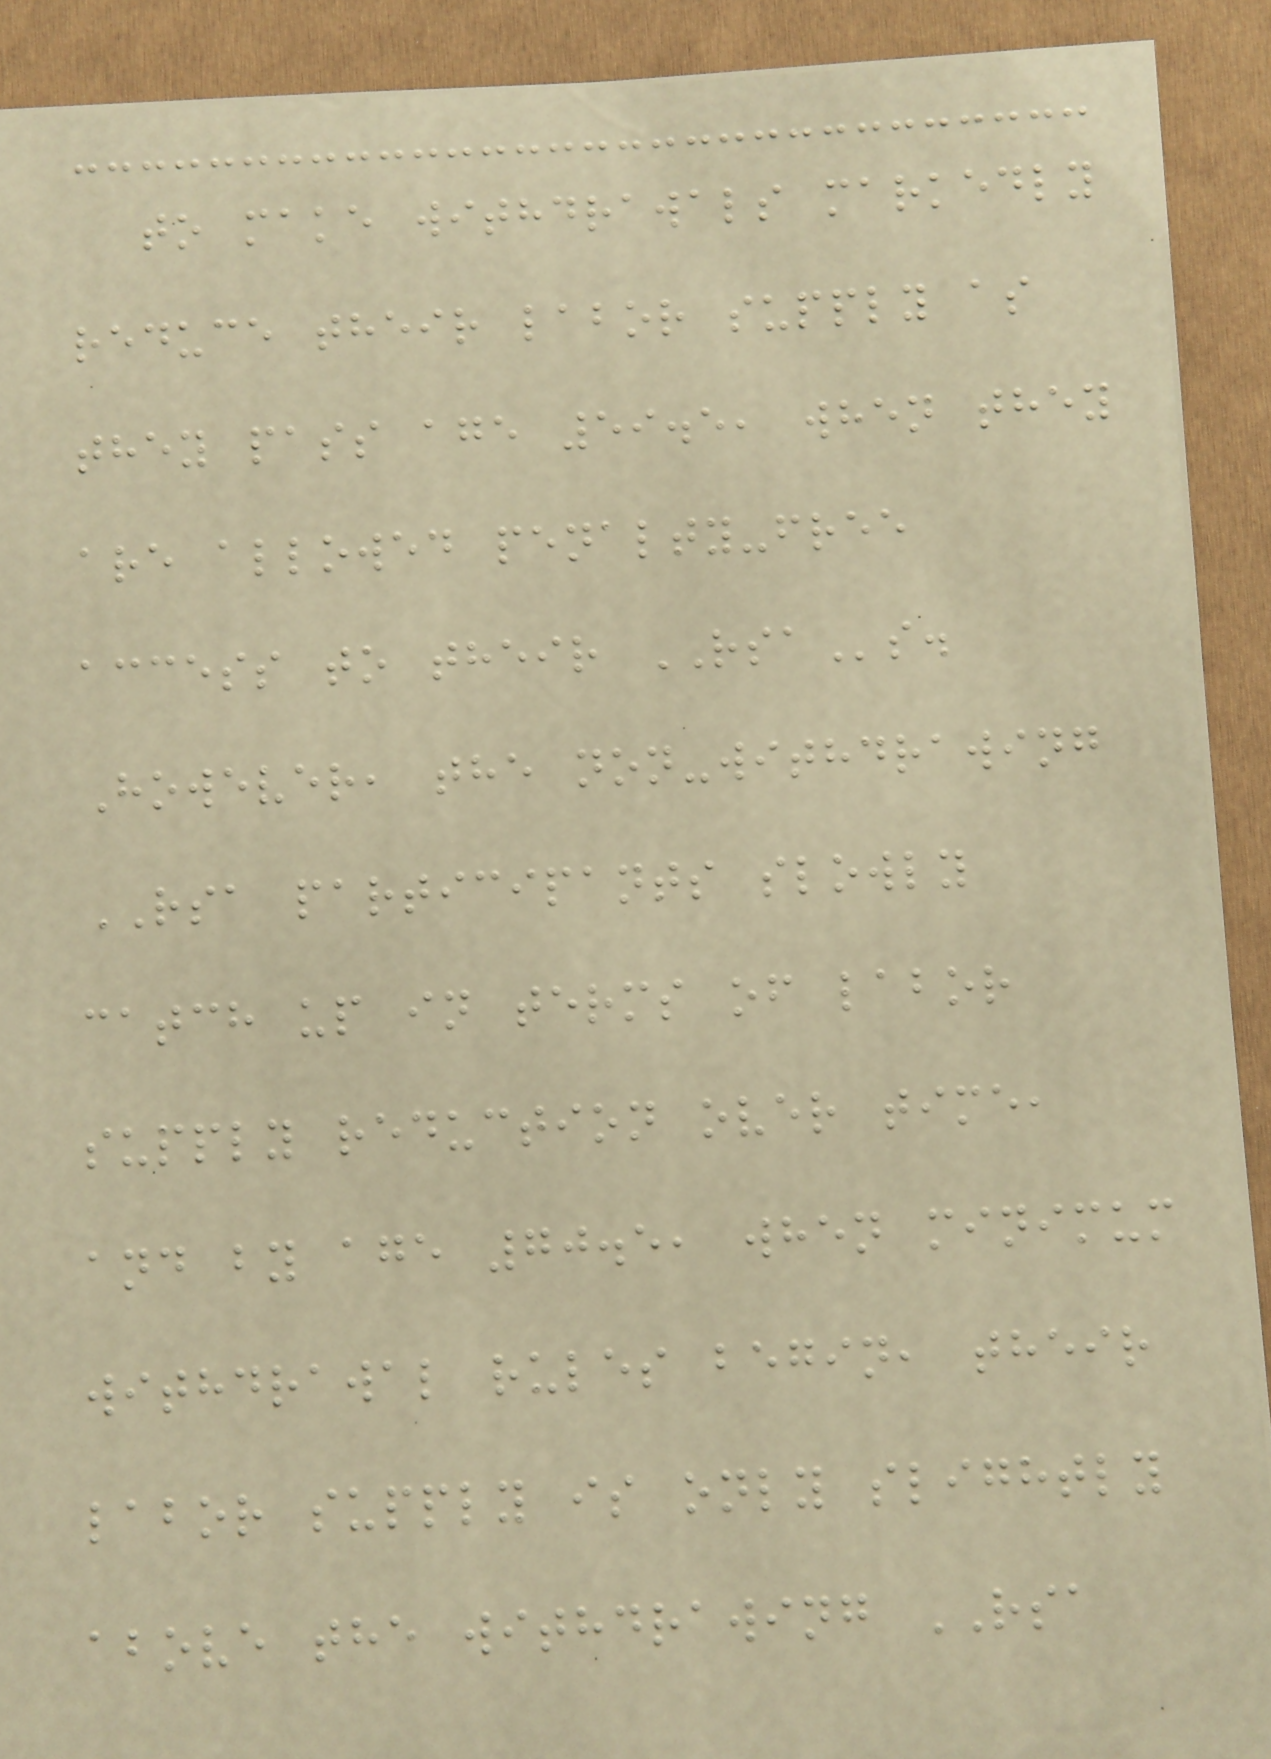to make withdrawals markedly
reduce their labor supply as
they pass age 59.5, when they
are allowed penalty-free
access to their RSAs.
However, the non-withdrawing
RSA participants slowly
catch up in terms of labor
supply reduction over time,
and by age 70.5, when minimum
withdrawal rules begin, their
labor supply is only slightly
above the withdrawing RSA
